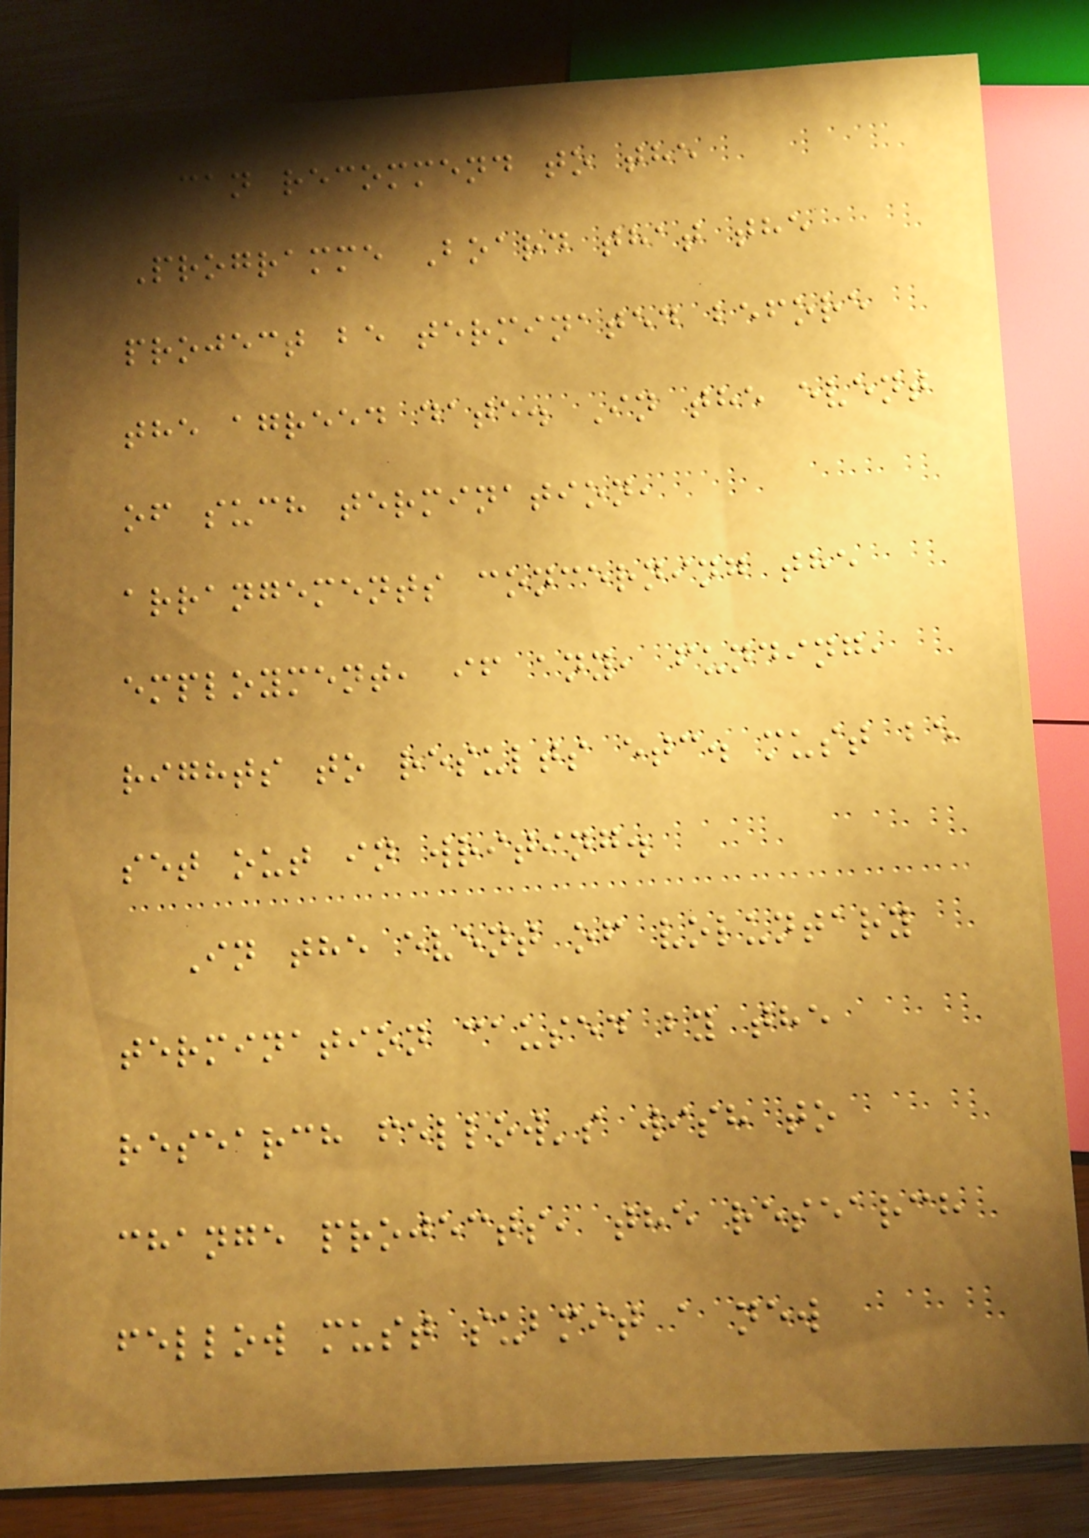can recommend to the
Programme Board that the
project be terminated before
the agreed date. In the event
of such termination,
arrangements concerning the
employment, if any, funding,
rights to results etc. must be
set out in writing.
In the event of voluntary
termination caused by the
research fellow's wish to
change projects, the research
fellow must submit a new
